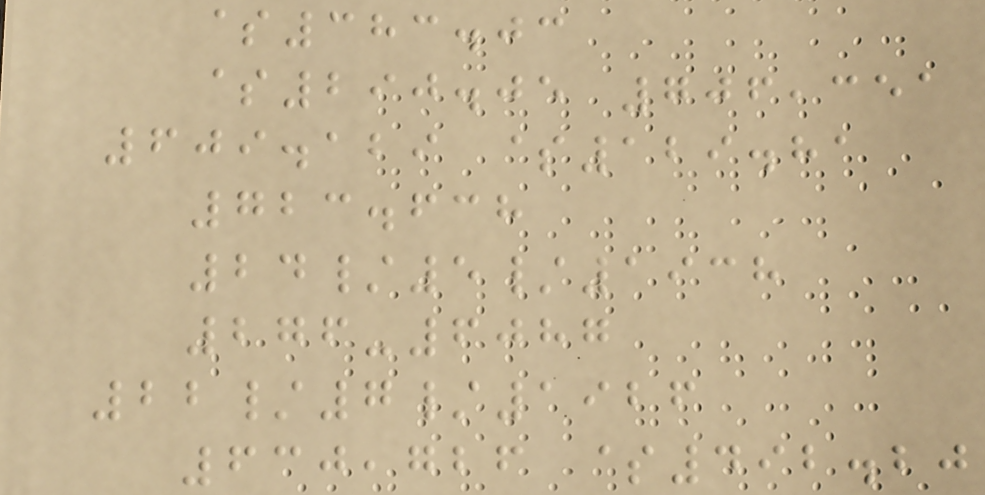$383.03
$290.05 706,351
609.129 $129.81
723.638
24/5/1938
276-6087
22/7/1926
630,726 $492.20
